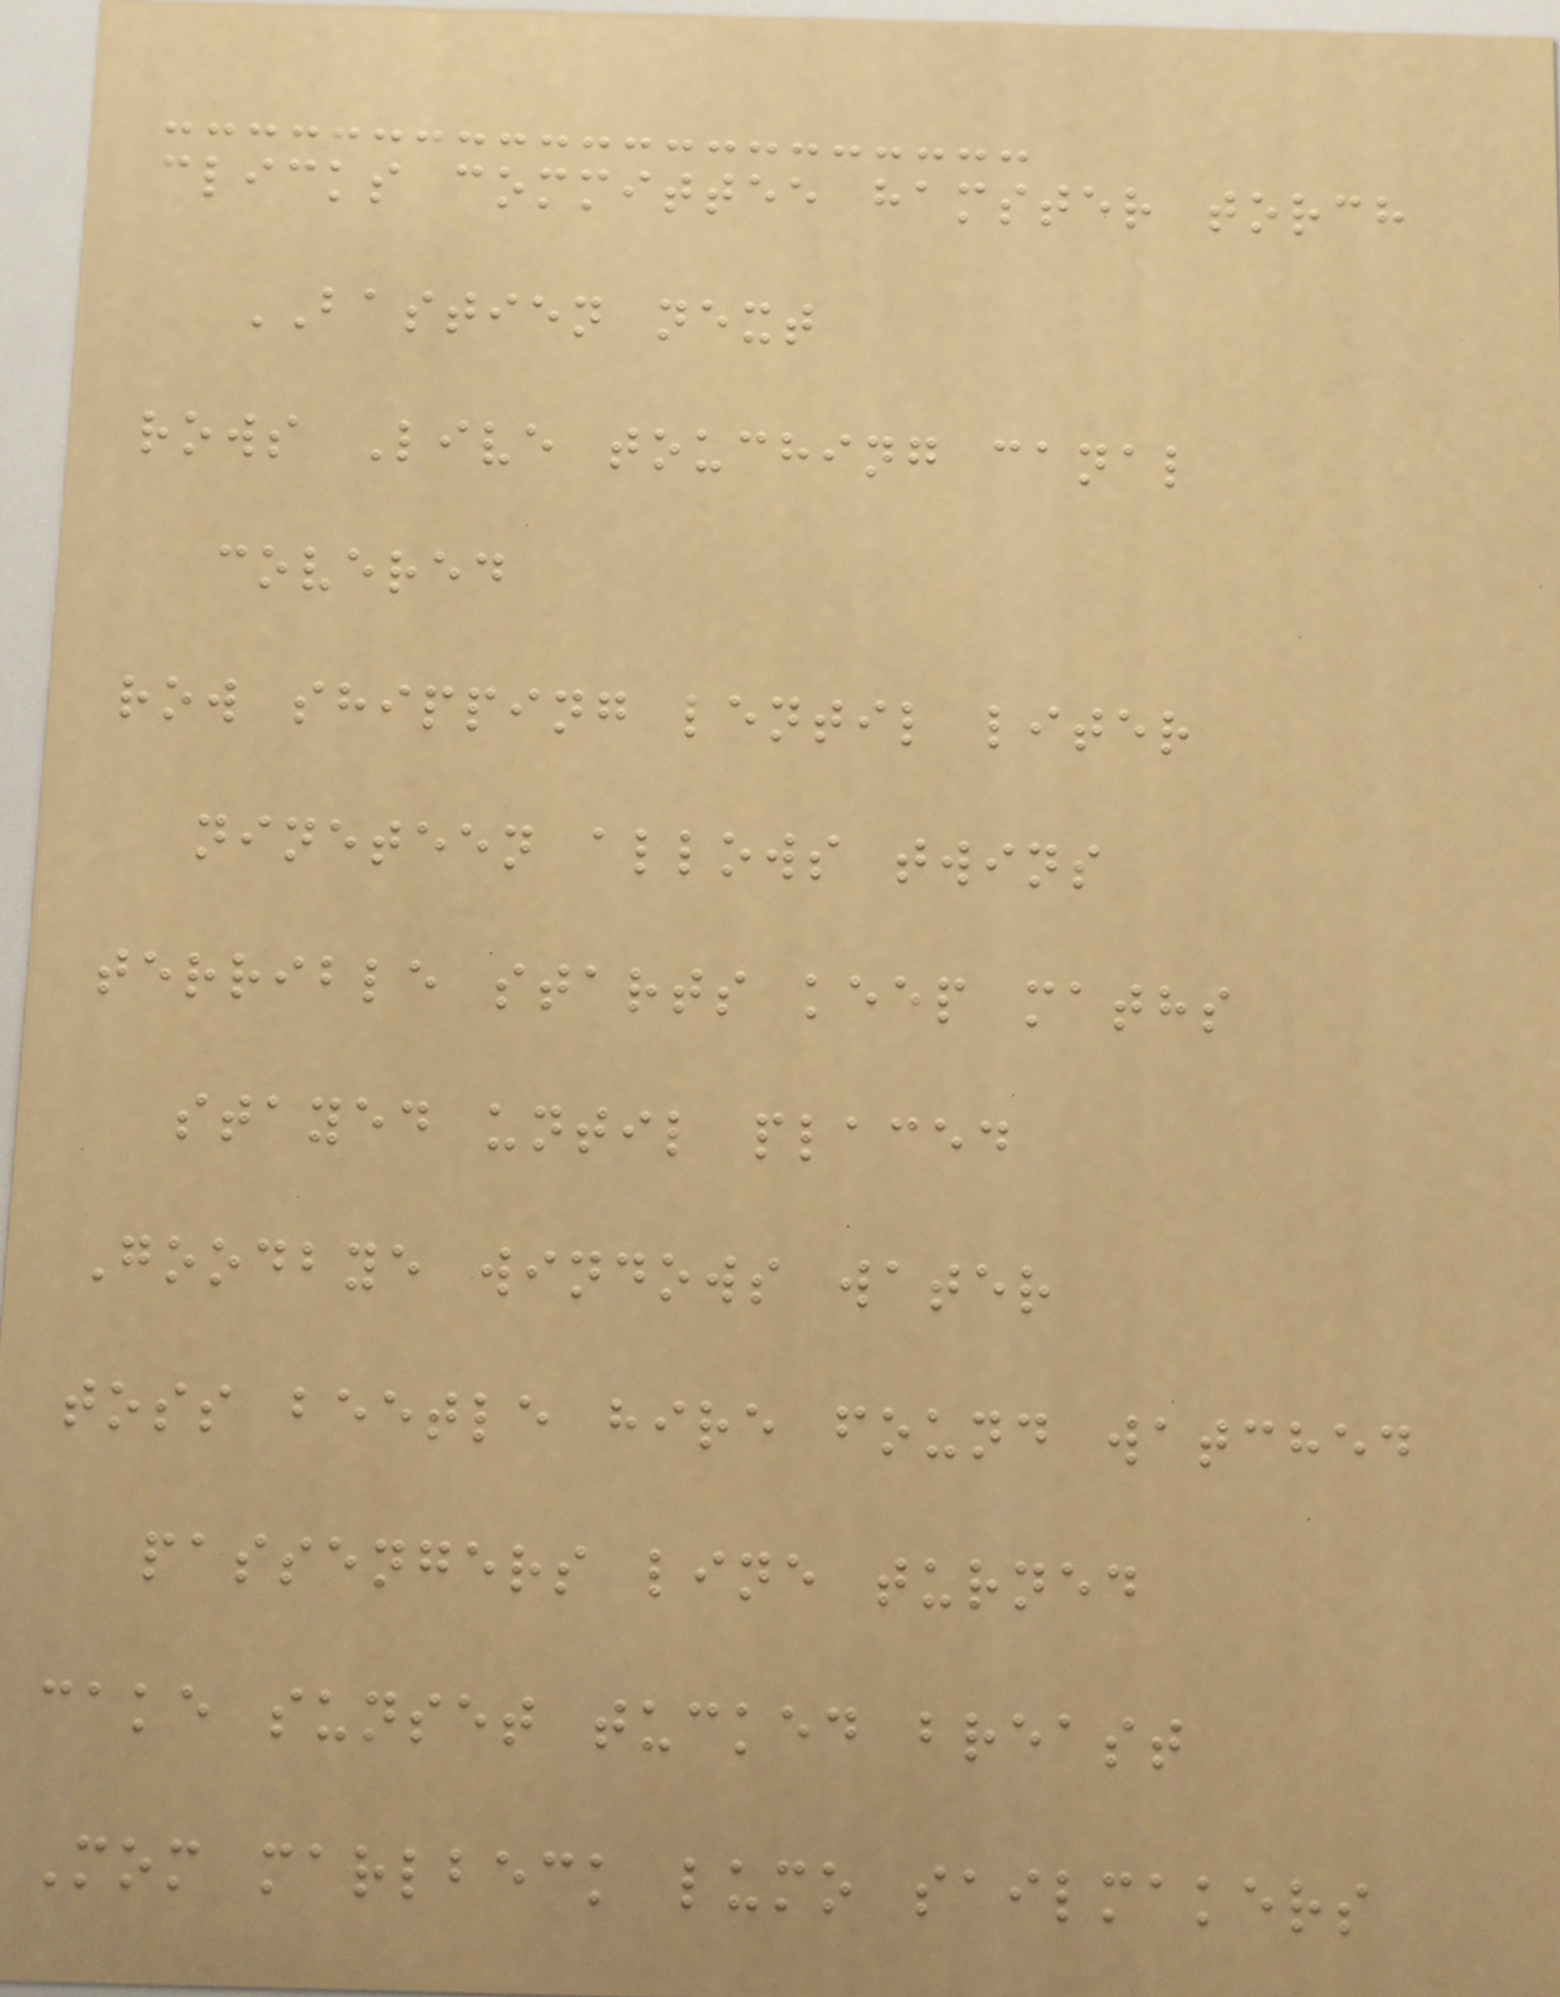clicks committee hamster torch
BASTIEN next
rows Live touching canal
covered
row shipping lentil liter
nineteen allows twins
terrible starts keep maths
stayed until placed
Goodbye windows water
toss beetle hire found watched
passengers line turned
cake sunset tucked breast
Mom marlbeck lumo sailmakers
